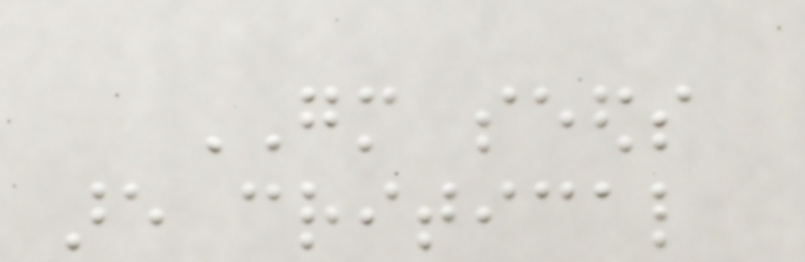GM seeds
are critical
